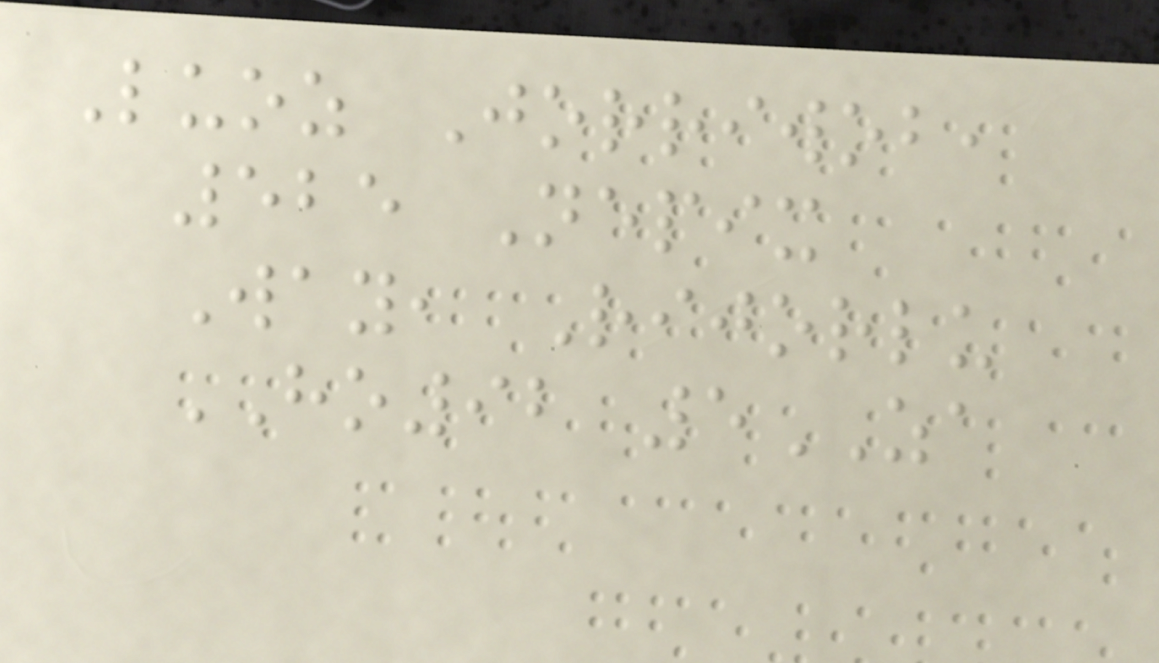Luoz Jorriwob,
525 Nepix
Way, Rijorlu
HO92 5ZA
